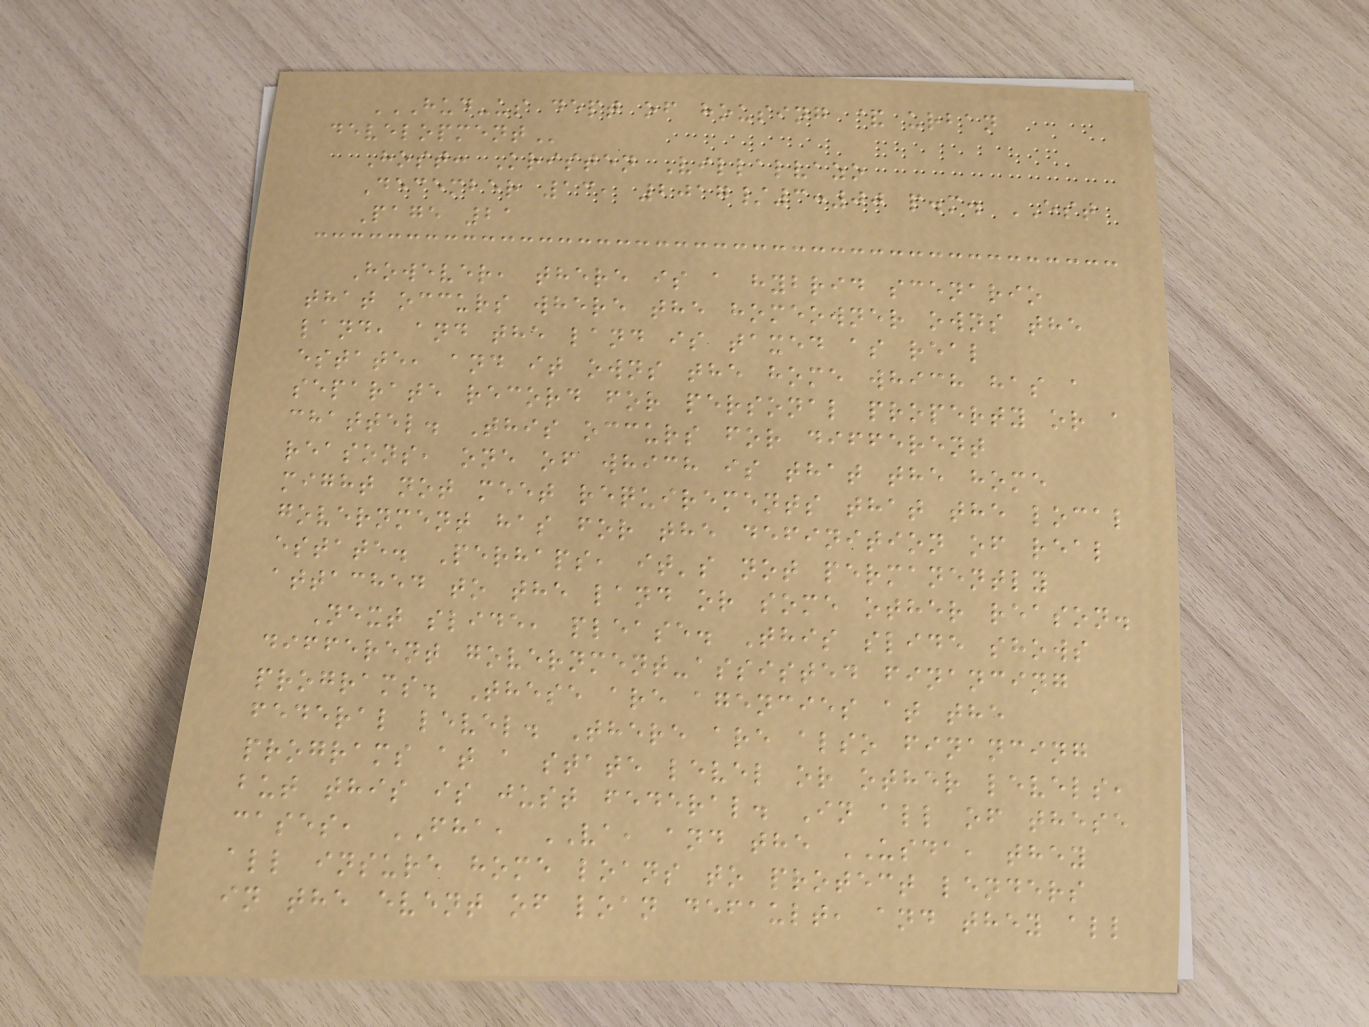HUD-US DEPT OF HOUSING & URBAN
DEVELOPMENT
Host: Kristen Villalvazo
December 13, 2017/3:00 p.m. EST
Page 21
However, there is a hybrid scenario
that occurs where the homeowner owns the
land, and the land is taxed as real
estate, and it owns the home which has a
separate record for personal property or a
chattel. This occurs for different
reasons, one of which is that the home
might not meet requirements that the local
government has for the definition of real
estate. Perhaps, it's not permanently
attached to the land or some other reason.
Next slide, please. This slide shows
different government-assisted financing
programs. These are agencies at the
federal level. There are also financing
programs at a state level or other levels,
but this is just federal. In all of these
cases, FHA, VA, and the USDA, they
all insure home loans to protect lenders
in the event of loan default, and they all
